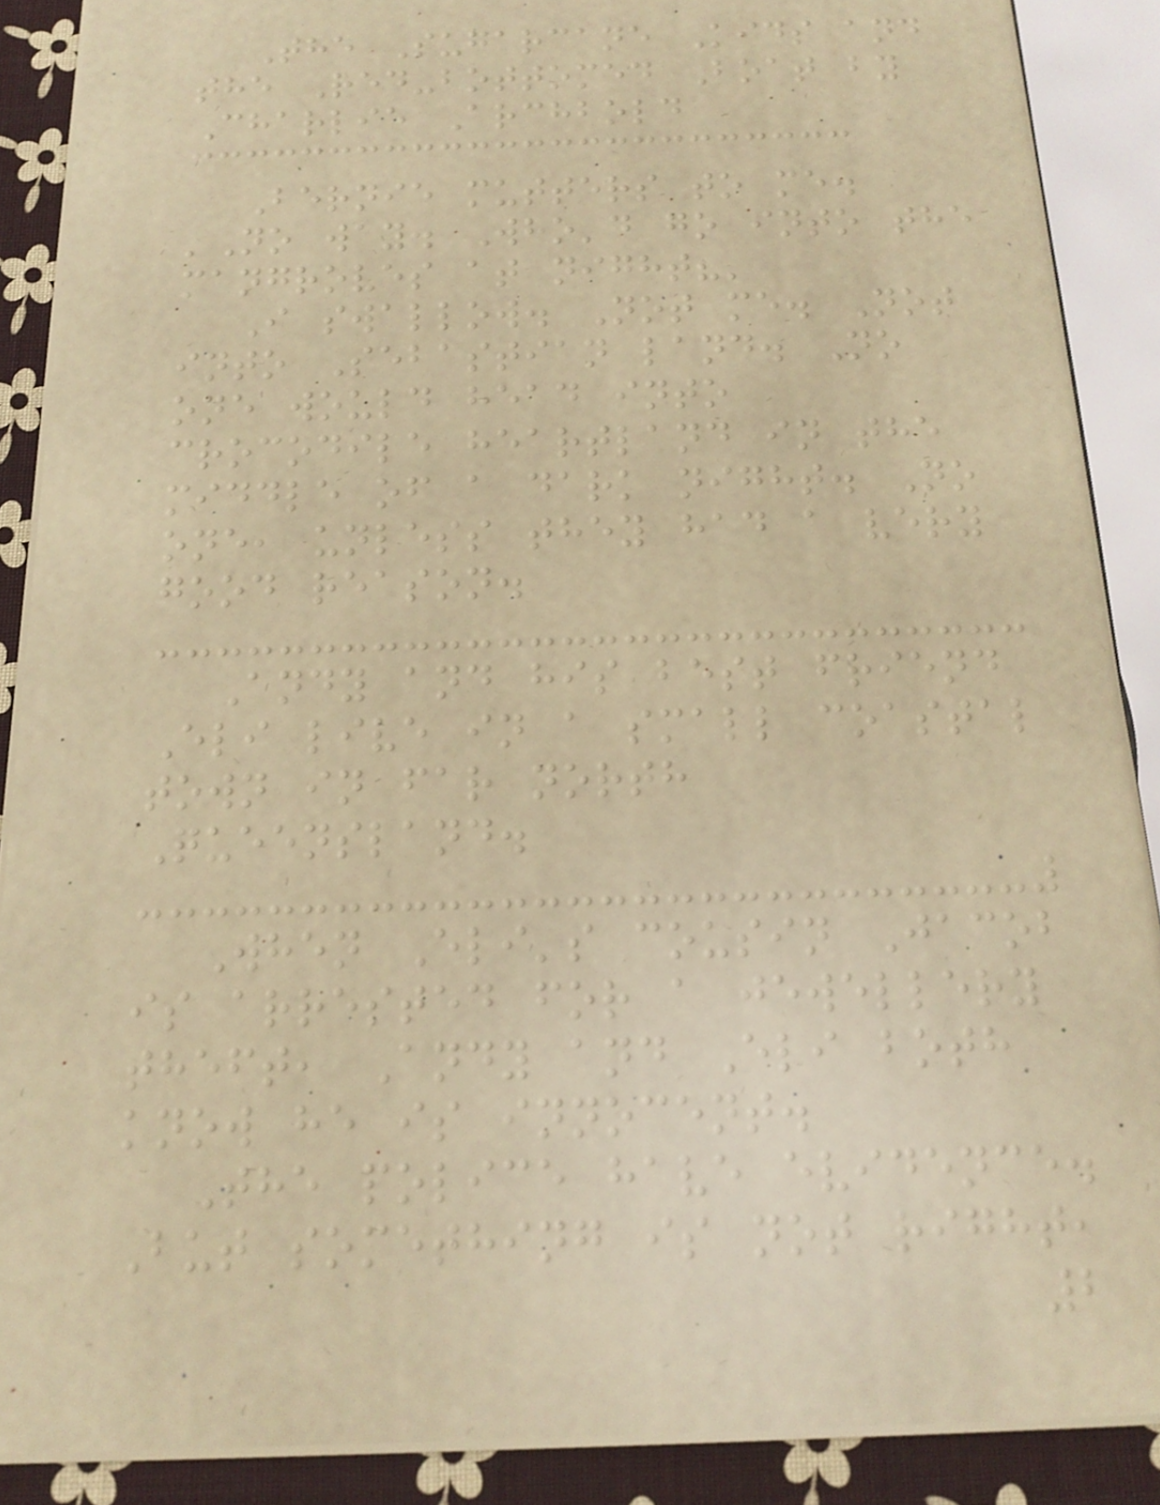The Sugarcane Kids and
the Red-bottomed Boat by
Charlie Archbold
Bernie mutters to me.
'No way. Who'd go into the
mangroves at night?'
I swallow. Not me. Not
into Sebastian land. No
one would head into
crocodile heartland in the
middle of a dark night. No
one, unless they had a very
good reason.
Andy and his best friend
Eli live in a small coastal
town in far north
Queensland.
When Eli's cousin Jacob
is arrested for a jewellery
theft, Andy and Eli both
know he is innocent.
The police have evidence.
But something is not right,
2
